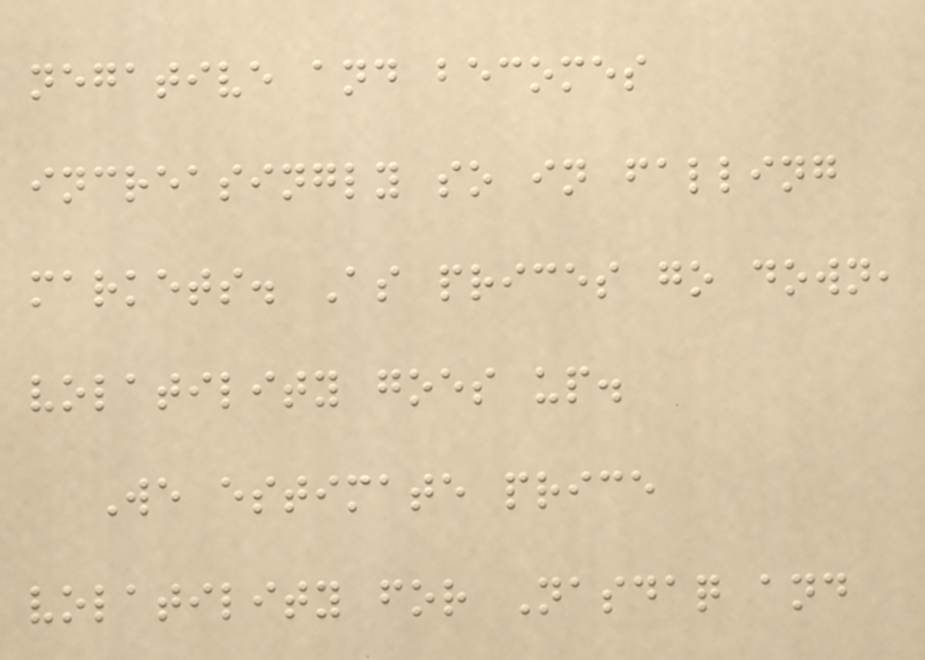negative and becomes
increasingly so in falling
markets. As prices go down,
volatility goes up.
We estimate price
volatility for Nasdaq and
